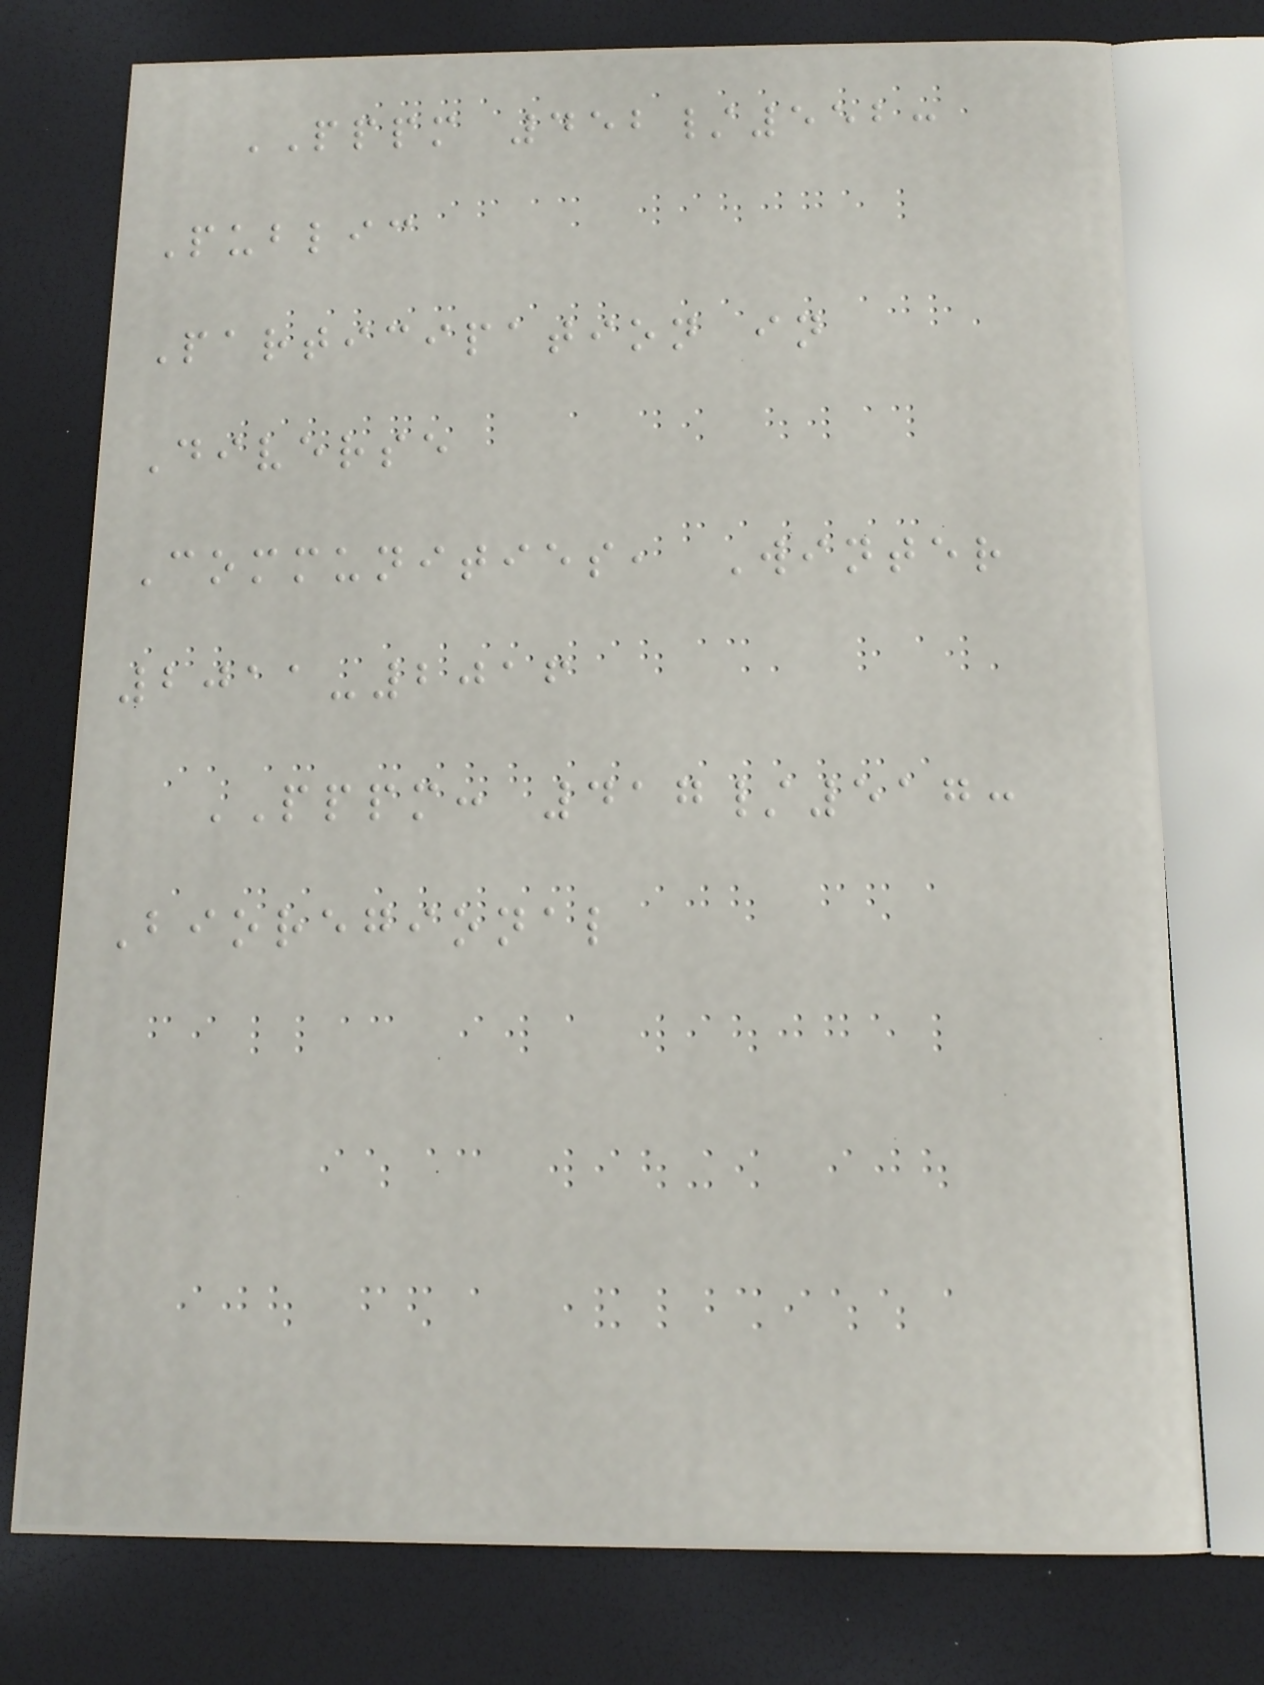PPPM 452/552:
Public
Participation in
Diverse
Communities, Winter
2011-2016
PPPM: 417/517:
Bioregional
